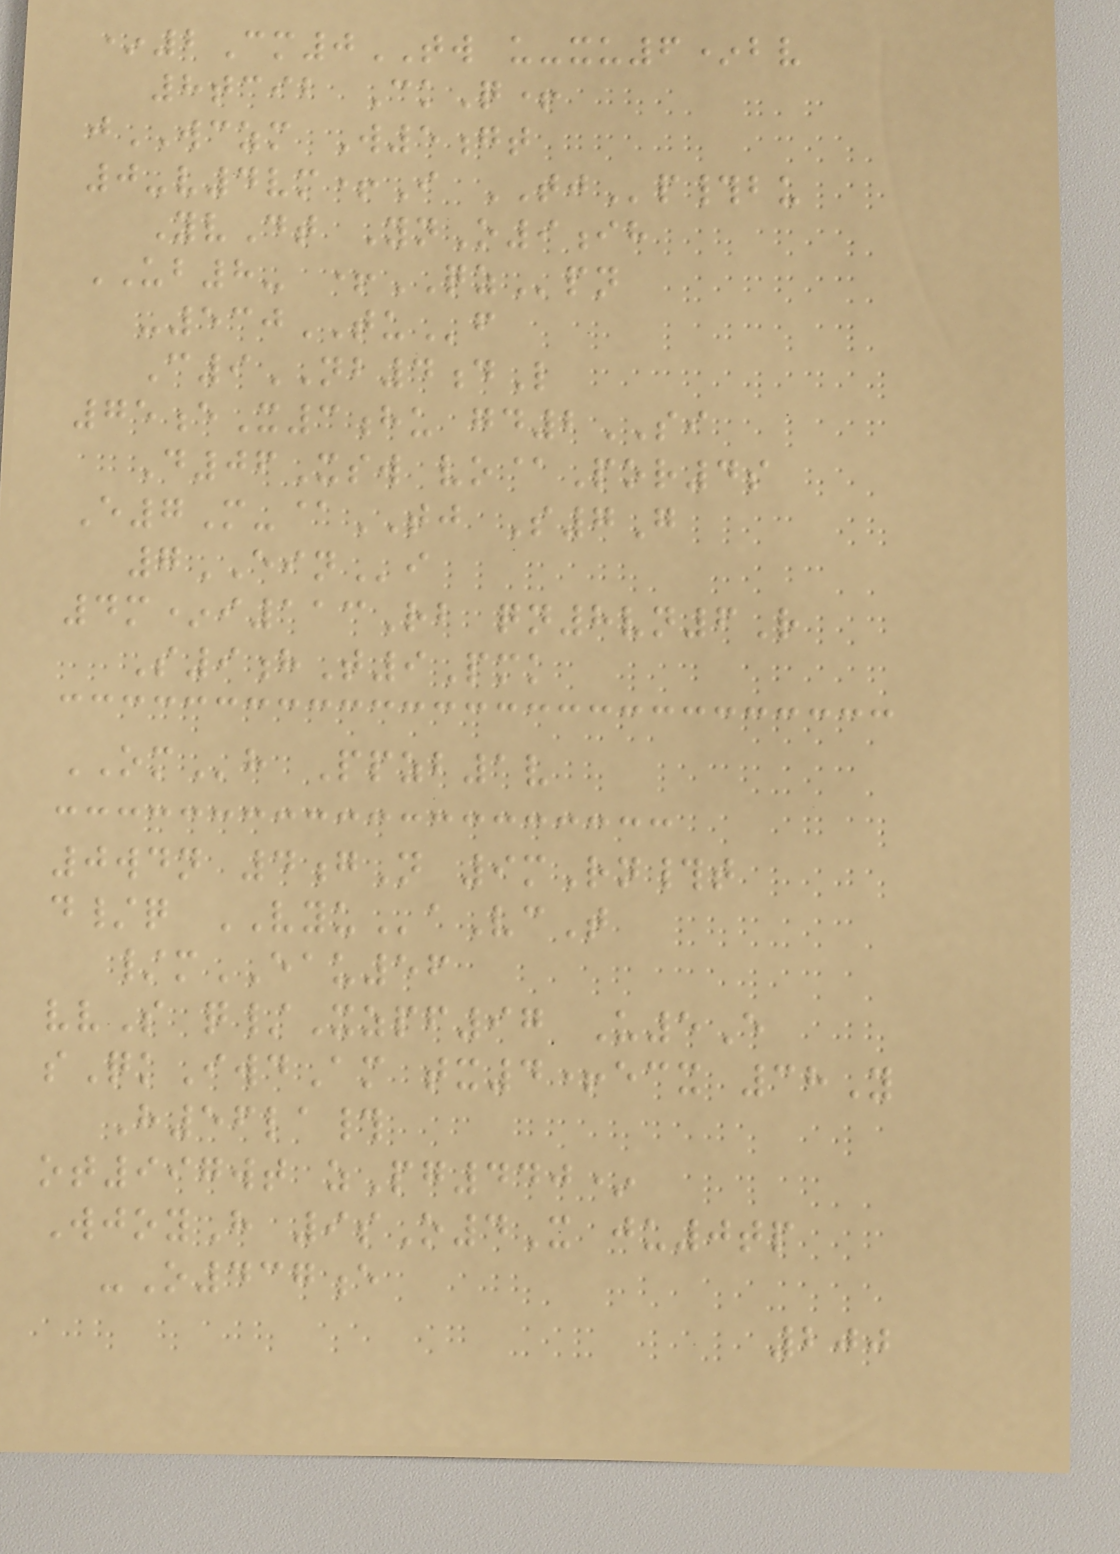*2Cm0TW u-xu6*bv
8tcib CkQ+
jWCZM W5gt
0-v4vm+I TJp#bu
YvDt YnO9ih
UB8- +QZpn
-530TUf
C9NB4dL
75eX3hu gd2SI
D06Xsw vo@Por4s
E7M-@TJ S7G
7EINi
4m*i113Rb qn8vn6R
S9hT9Pmk
OMh Ppzb1v
0wdn 4gN 9mRn#t
d/q VYUaVcT
/mEAU56
vvS q/Xzpf97 U5E
sQkIwdAm tx4+ecx 38Y
H56la#
ot997wt zPg440*
WjoyH 9sO4X ju0tp
-O437e
200
